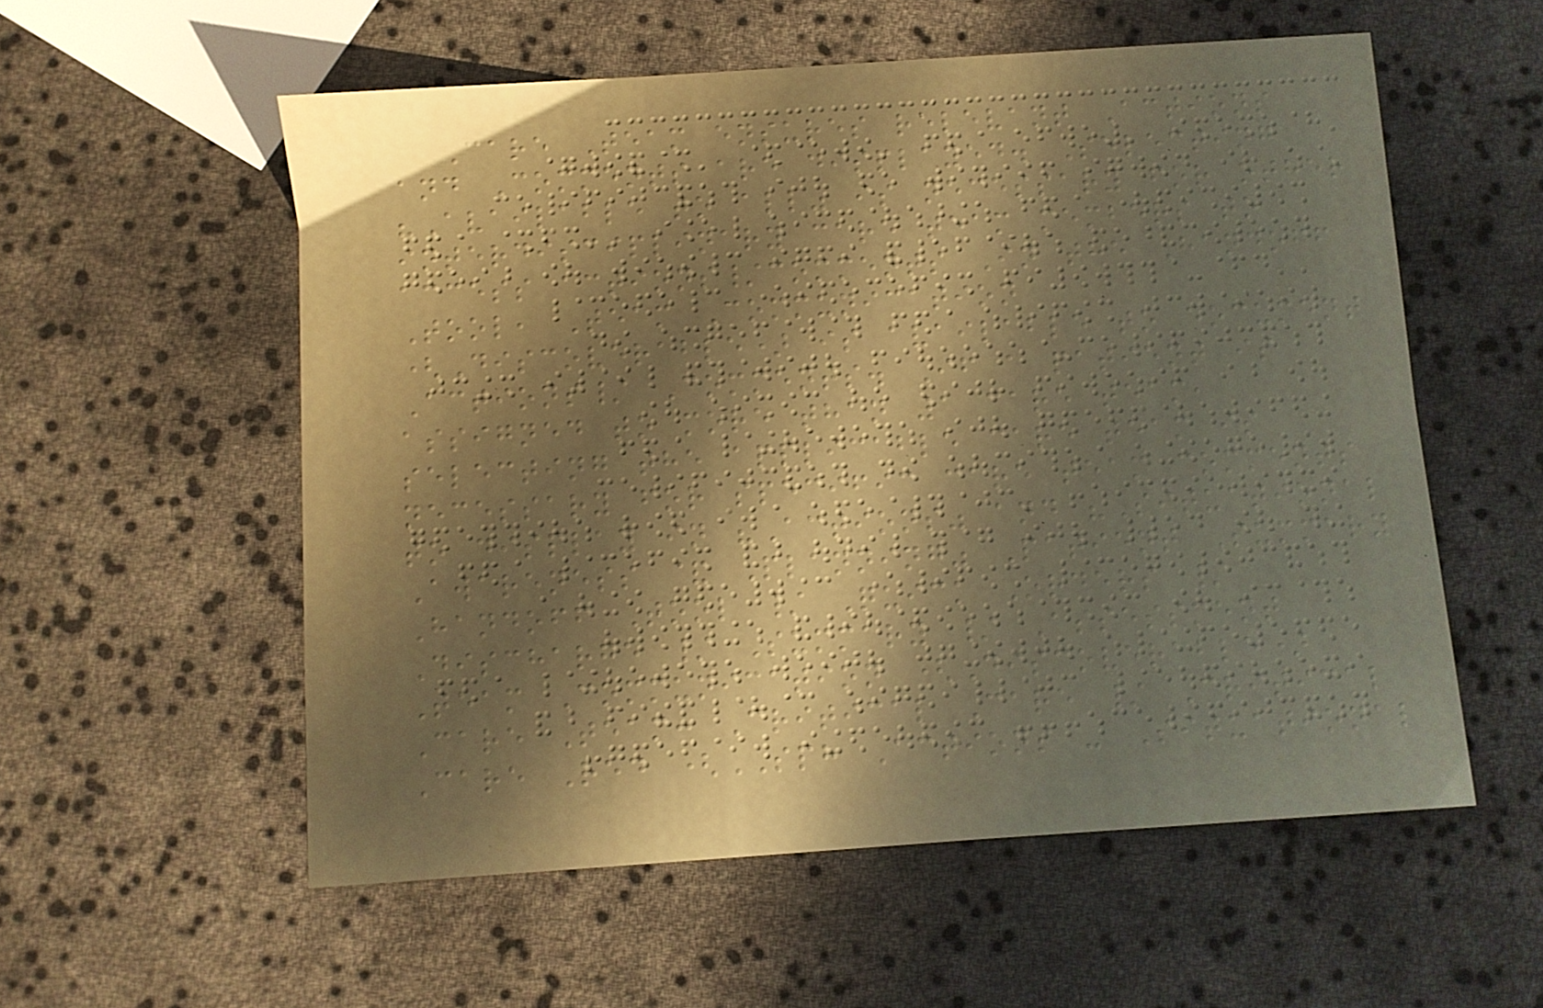Care Team ensures relevant Actions
and Comments are displayed. Selecting
"Available to all" is necessary for other
interdisciplinary care team members to
access actions/comments In the Handoff
Tool, Team Communication
(Discoverable) is available to document
Actions/ Comments. If a patient is
assigned to more than 1 care team,
selecting the applicable care team is
necessary for specific care team comments
to display in "Actions" and "Situational
Awareness & Planning" Patient Summary
Handoff Tool / Quick Orders /
Discharge / Summary / Assessment
Team Communication (Discoverable)
Care Team: Critical Care / Critical
Care Red (SPH Actions - Situational
